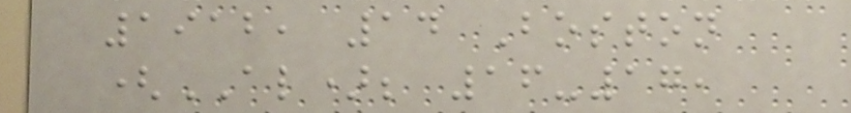1912, 14 Boston
(AL); 16-17,
